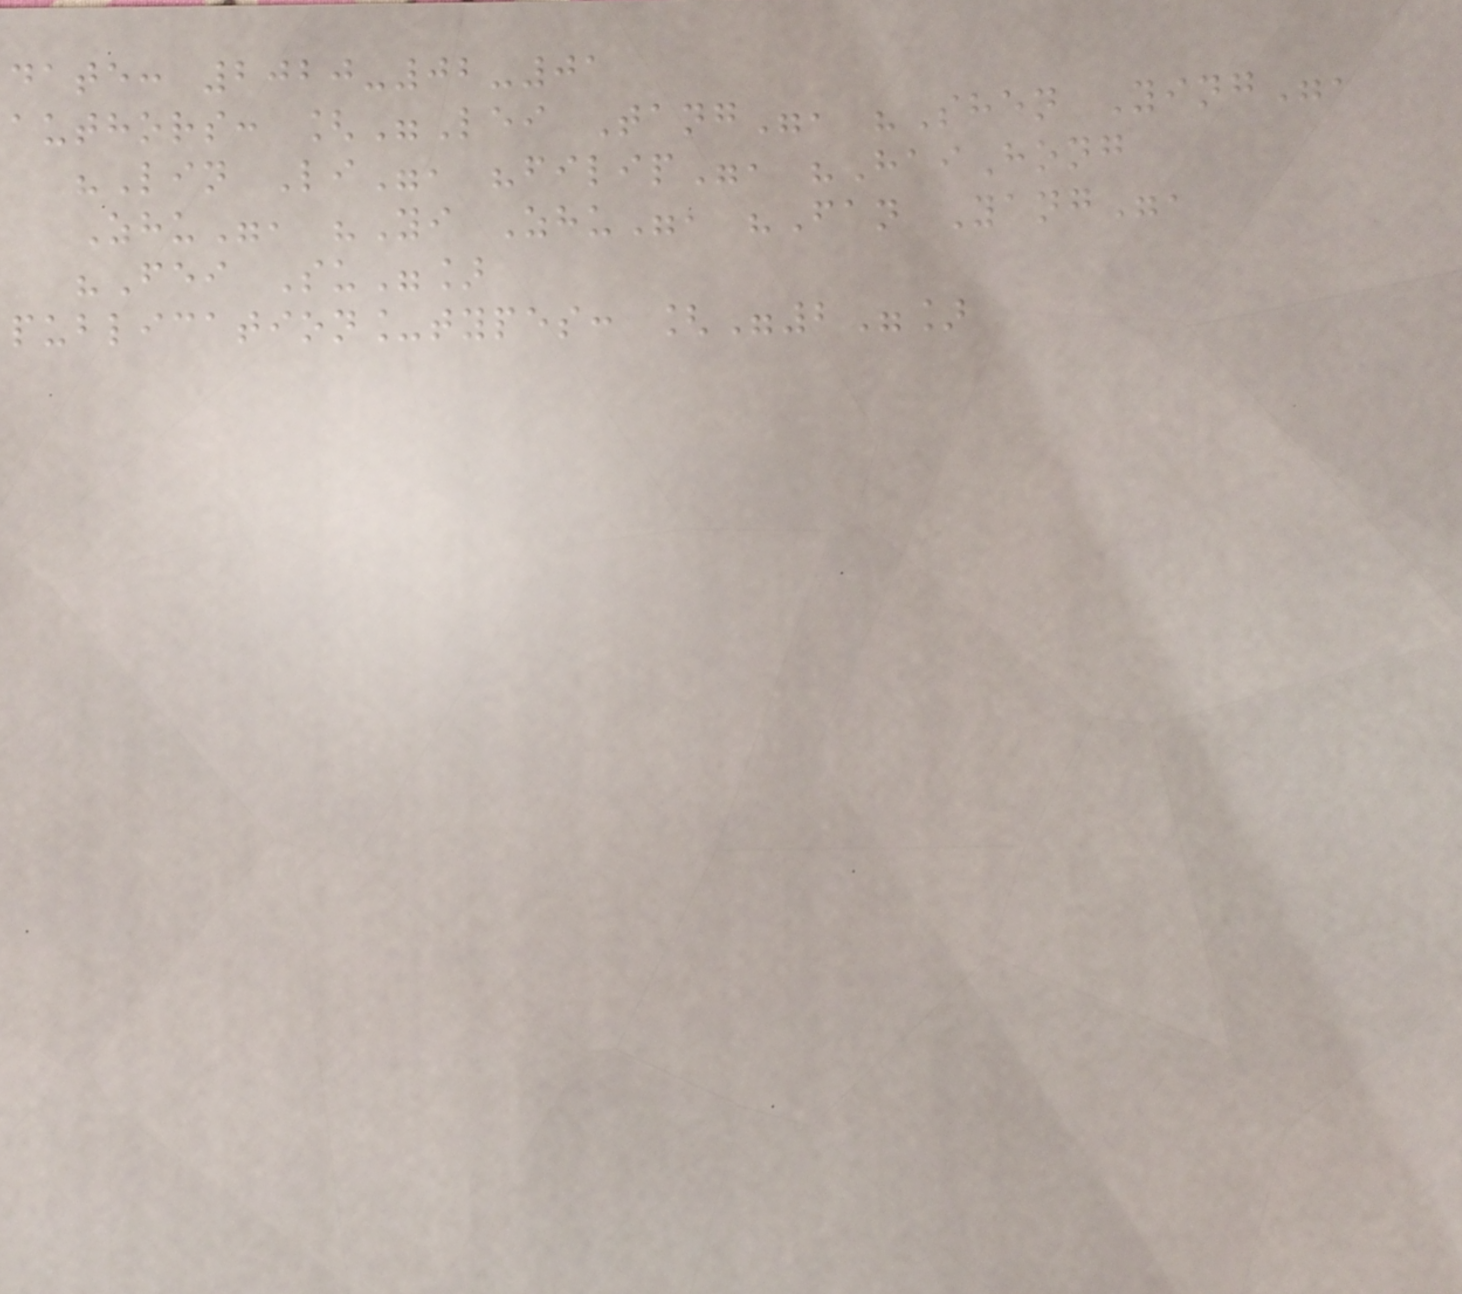date: 2020-02-01
authors: ["Lei Tang", "Shen Ying",
"Lin Li", "filip", "HaiHong
Zhu", "Yi Zhu", "Fan Yang",
"Fei Su"]
publication_types: ["2"]
